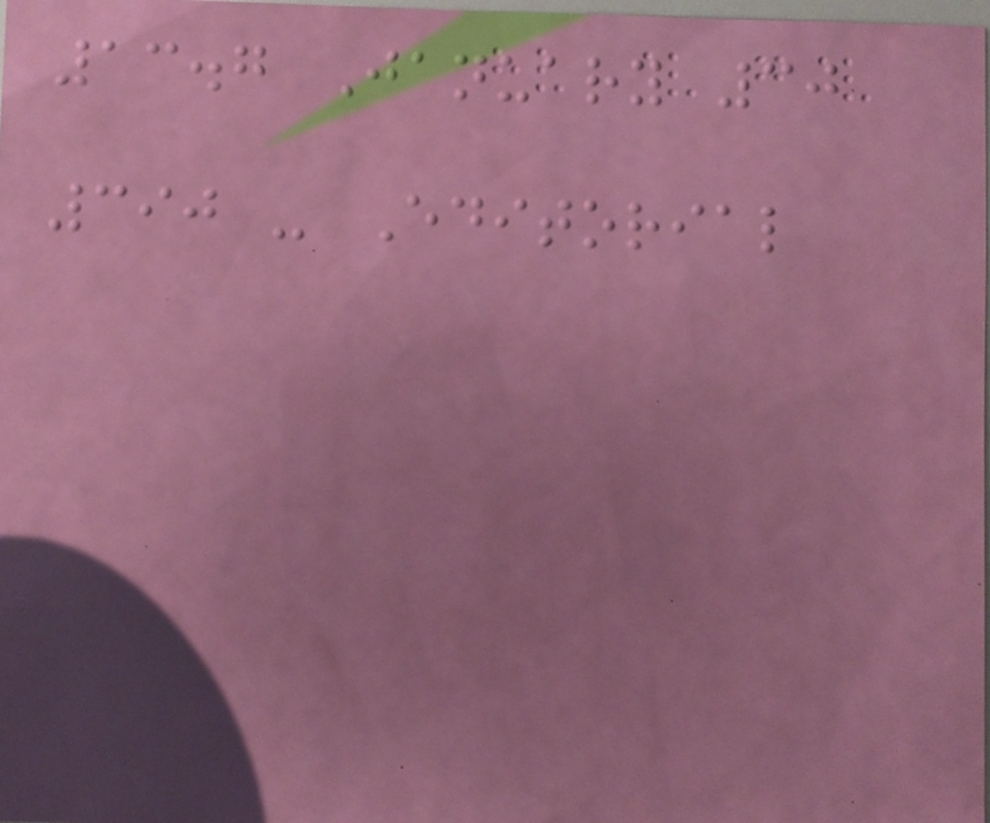13.7 January 30
390 - Editorial
